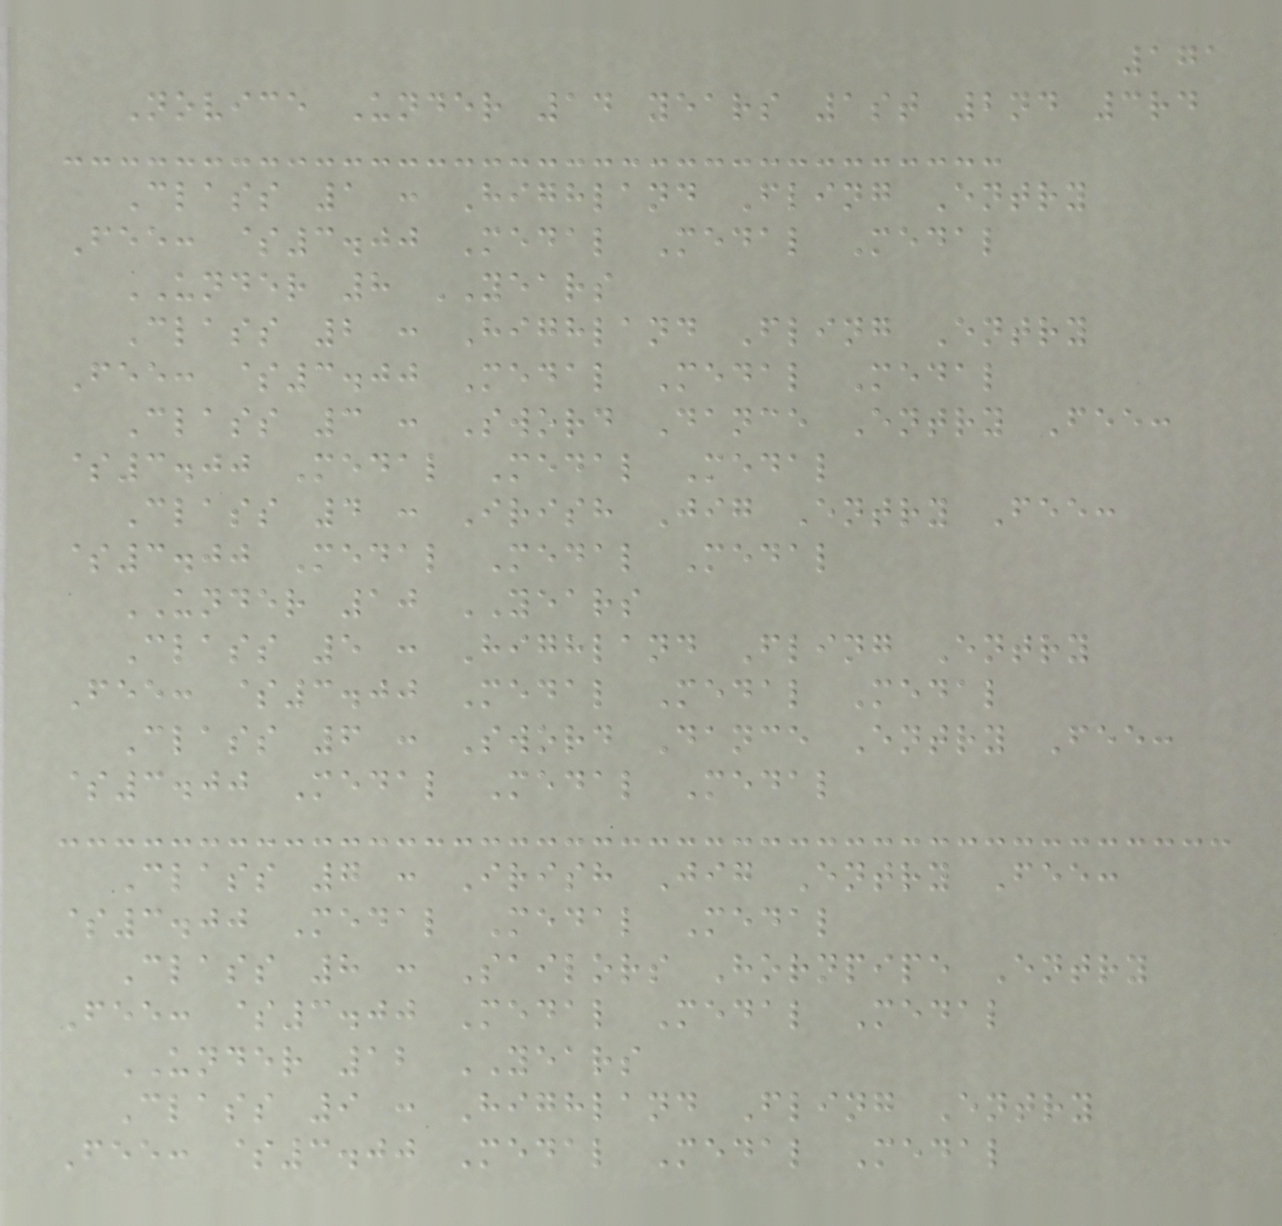171
Novice Under 14 years 1st 2nd 3rd
Class 1 : Highland Fling Entry
Fee: $3.00 Medal Medal Medal
UNDER 8 YEARS
Class 2 : Highland Fling Entry
Fee: $3.00 Medal Medal Medal
Class 3 : Sword Dance Entry Fee:
$3.00 Medal Medal Medal
Class 4 : Irish Jig Entry Fee:
$3.00 Medal Medal Medal
UNDER 10 YEARS
Class 5 : Highland Fling Entry
Fee: $3.00 Medal Medal Medal
Class 6 : Sword Dance Entry Fee:
$3.00 Medal Medal Medal
Class 7 : Irish Jig Entry Fee:
$3.00 Medal Medal Medal
Class 8 : Sailors Hornpipe Entry
Fee: $3.00 Medal Medal Medal
UNDER 12 YEARS
Class 9 : Highland Fling Entry
Fee: $3.00 Medal Medal Medal
